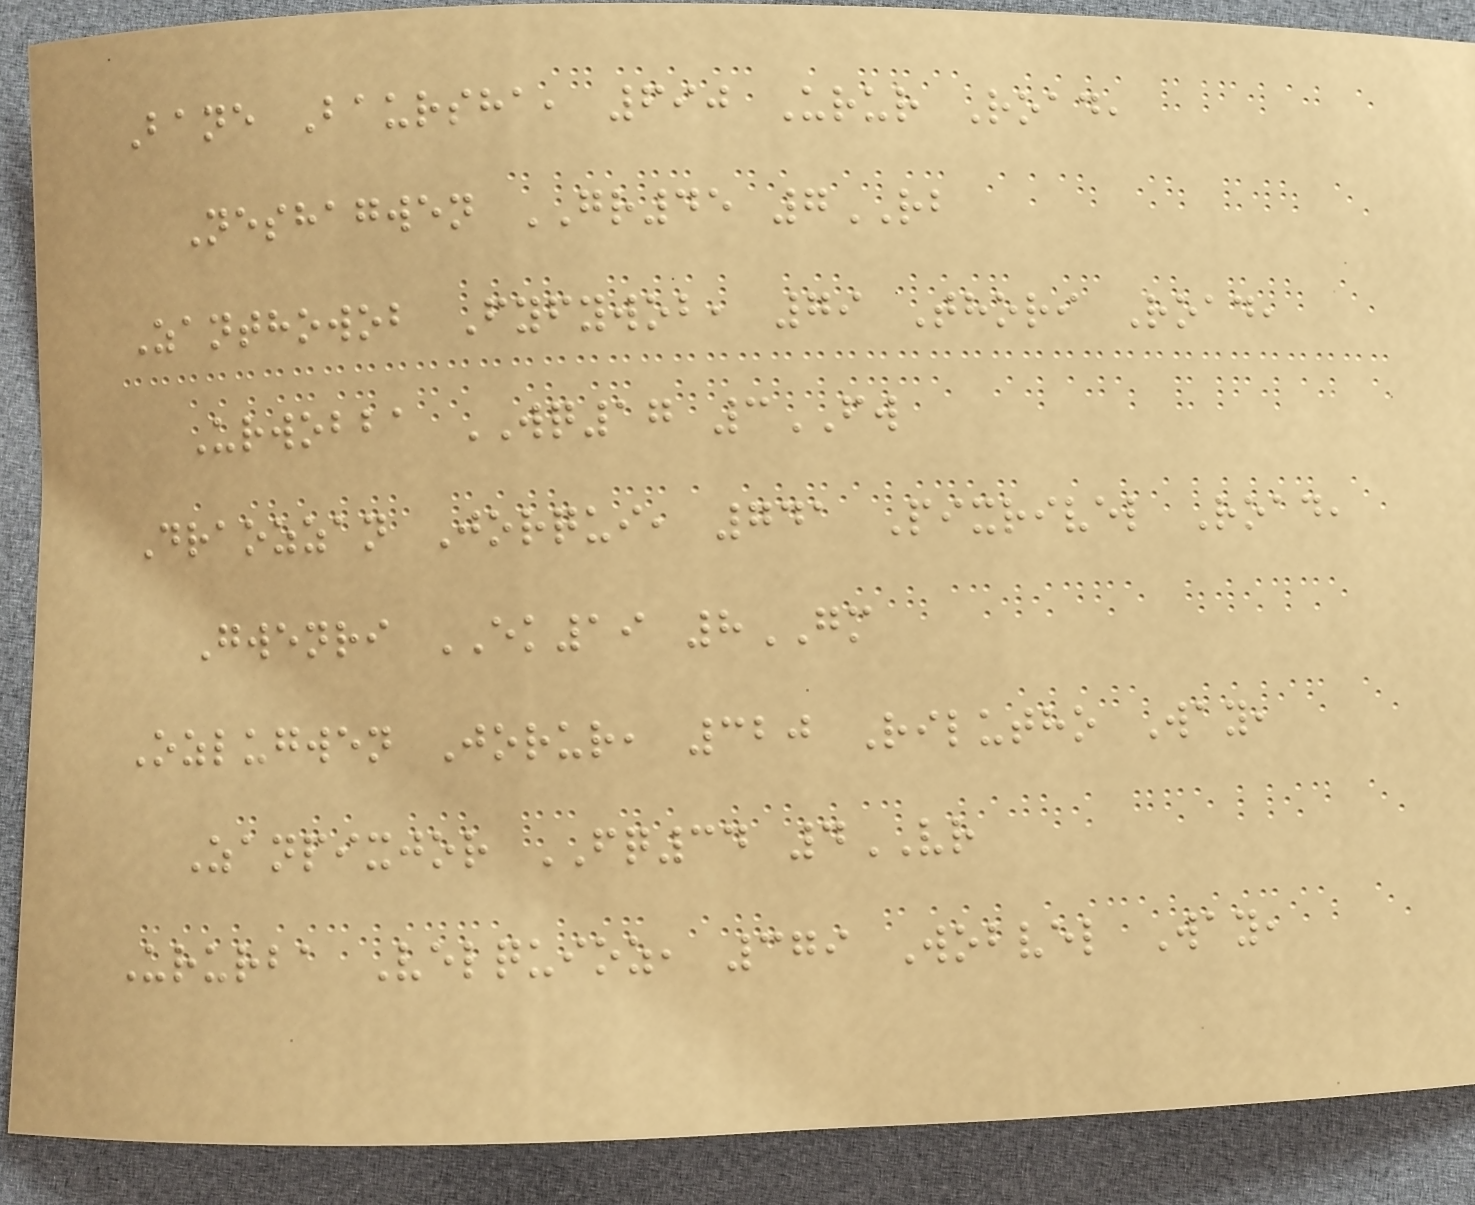Bane Baursha, 690 Urur Road,
Neshagwen GR45 7RB
Zanthowob Fyfywob, 79 Thori Road,
Urwobba WQ17 3FW
Draozzan Jorqui, 741 Pixrivel Road,
Gwenri EK19 8GM
Ozlugwen Jorur, 320 Rilutho Way,
Zanpixjor FQ34 4VR
Ururba Velquioz, 379 Wobvel Way,
